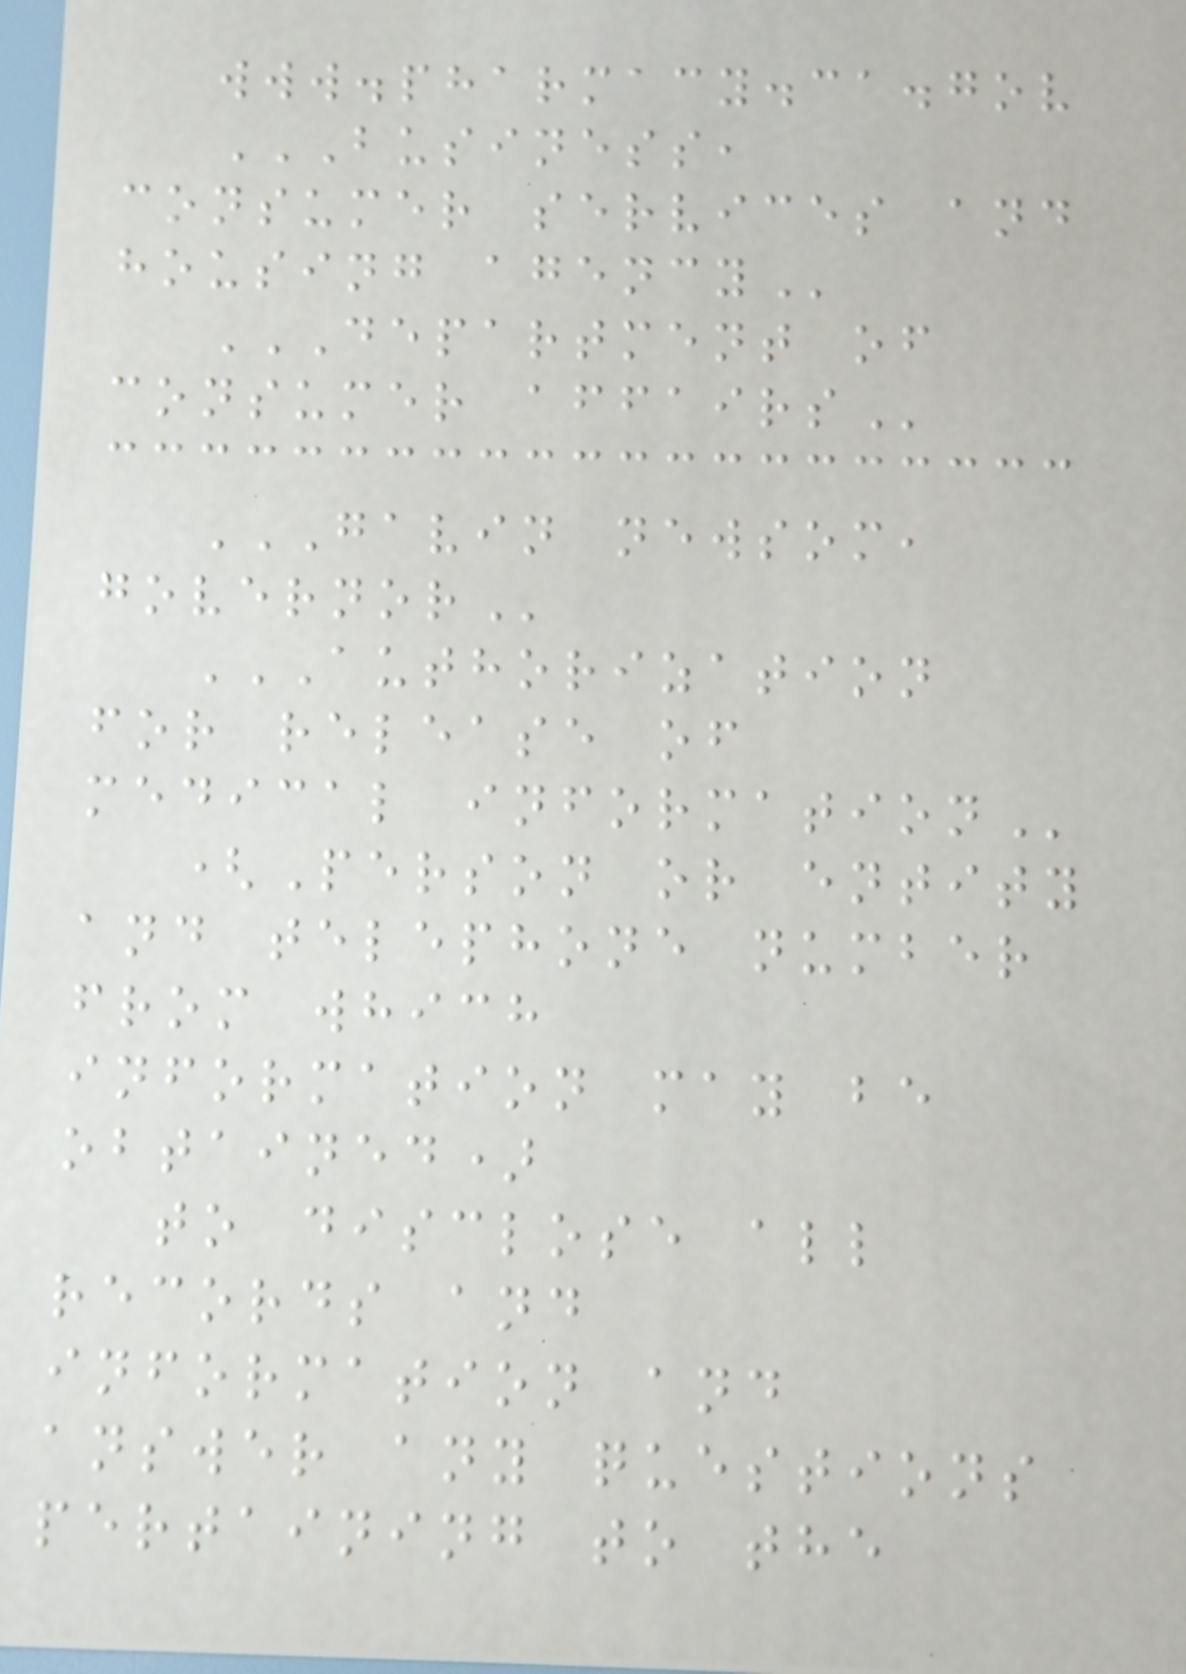www.pharmacy.ca.gov
BUSINESS,
CONSUMER SERVICES AND
HOUSING AGENCY
DEPARTMENT OF
CONSUMER AFFAIRS
GAVIN NEWSOM,
GOVERNOR
AUTHORIZATION
FOR RELEASE OF
MEDICAL INFORMATION
(Person or entity
and telephone number
from which
information may be
obtained)
to disclose all
records and
information and
answer any questions
pertaining to the
